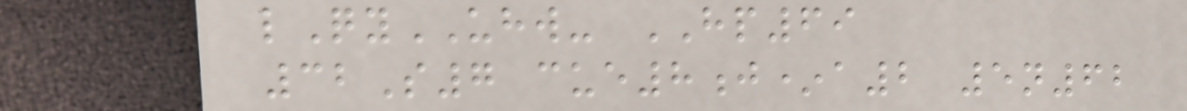lQyUHW- HP69
32S7 cue8j*a2 5n62
